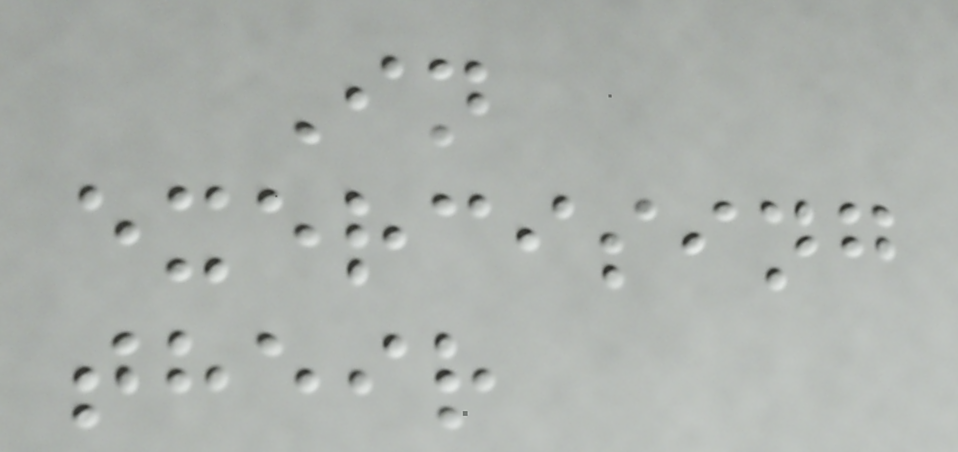In
exercising
their
